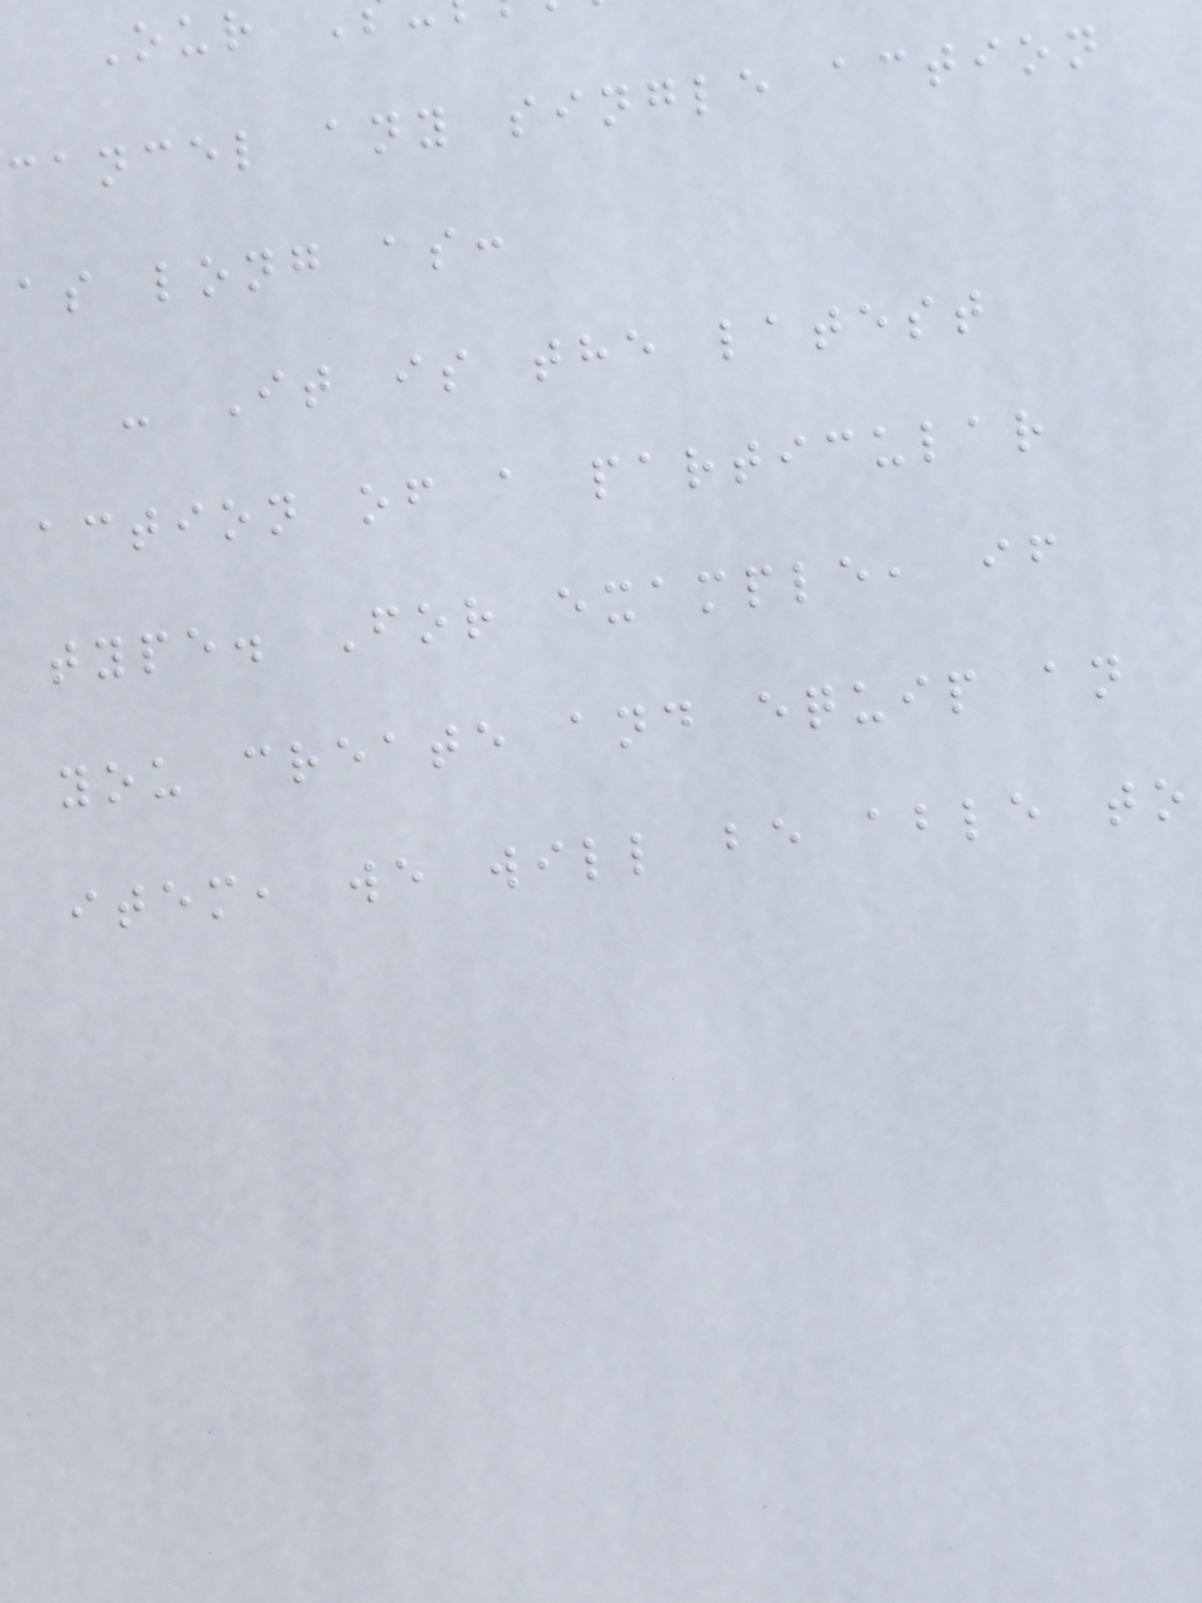cancel any single action
as long as:
- It is the latest
action of a particular
type. For example, if
you create and equip an
item, we will be able to
